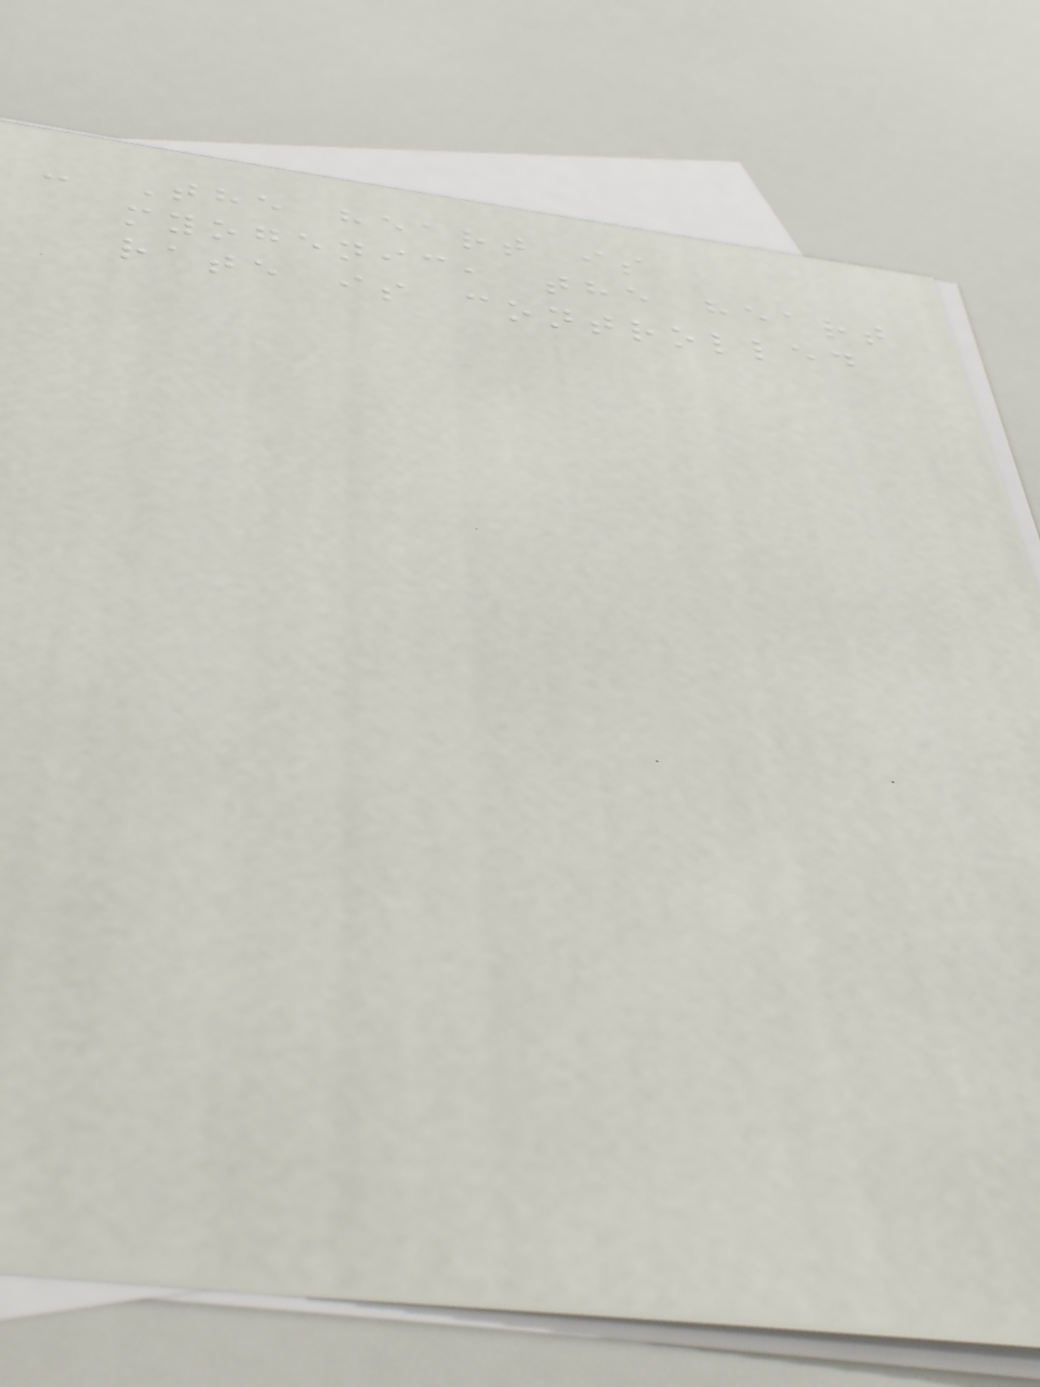- The heart is
myogenic, the heart
rate is controlled
